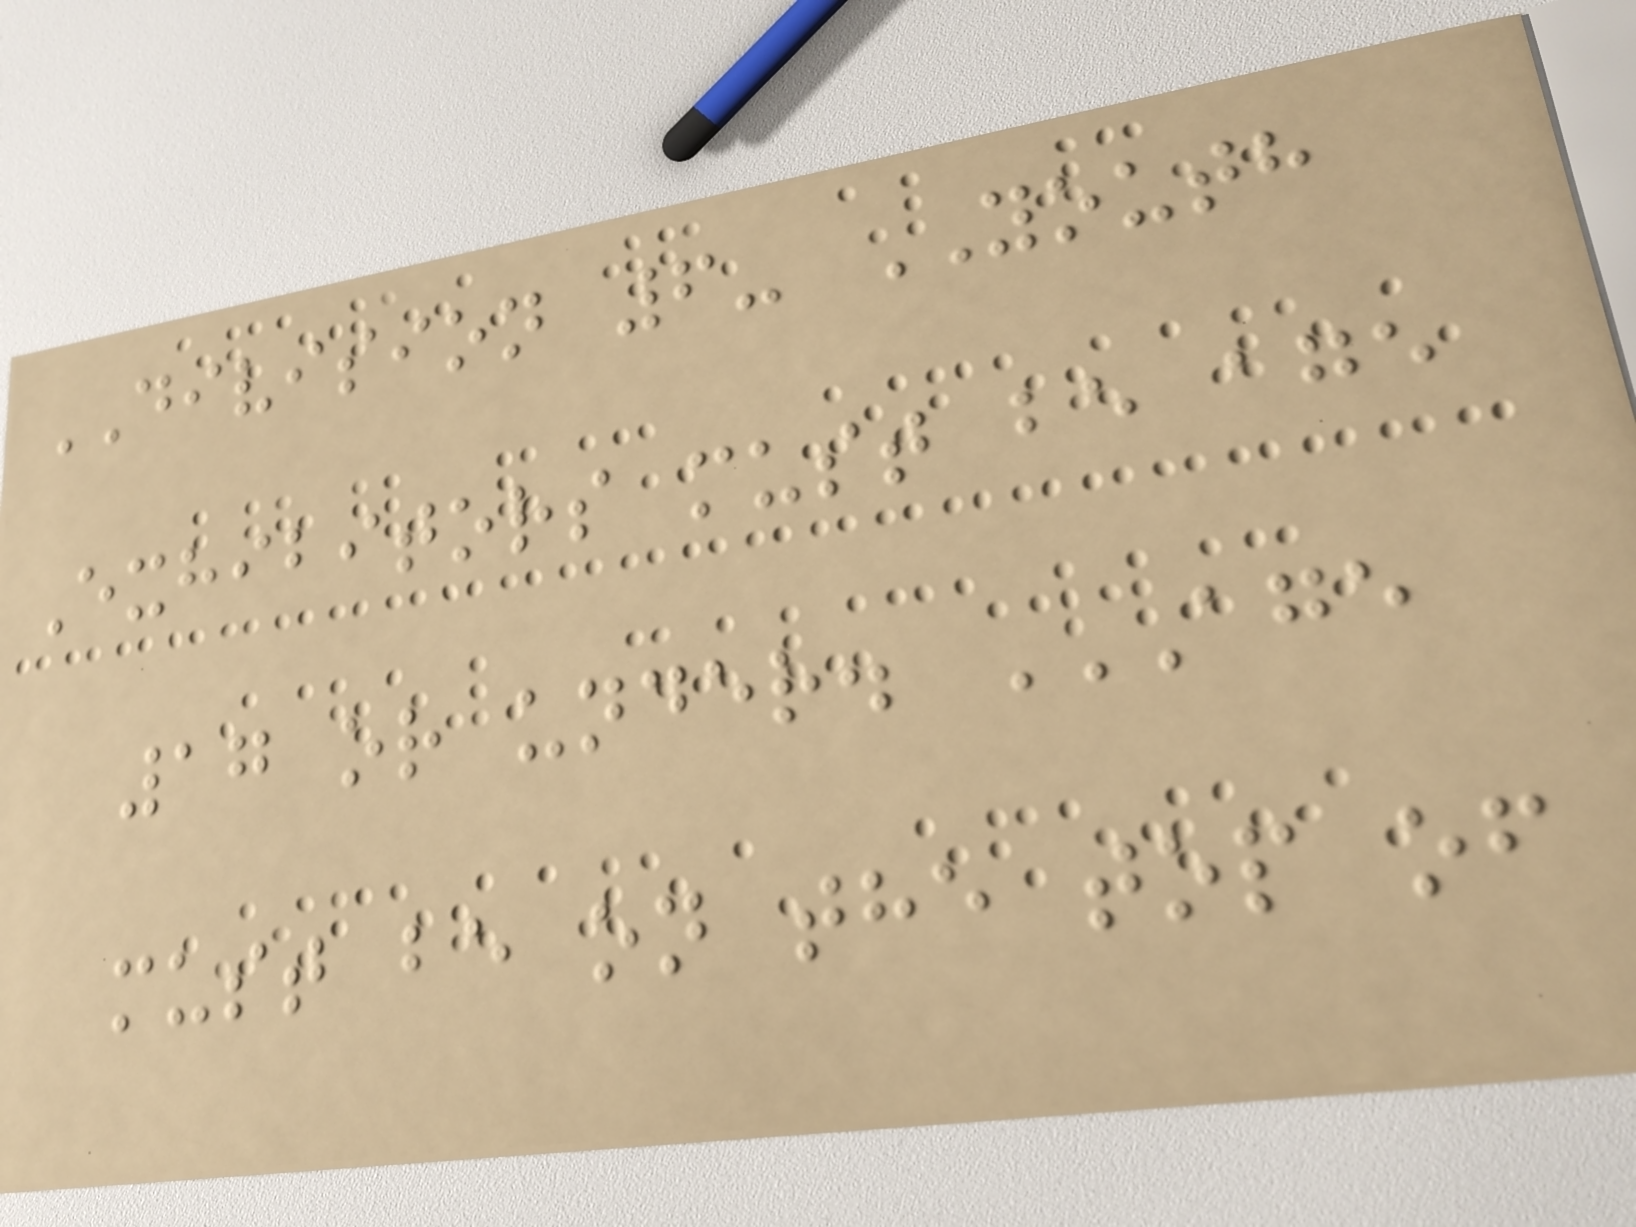DIVISION 6- YOUTH
Exhibitors must be age
17 or under. AGE
MUST BE ON THE TOP OF
